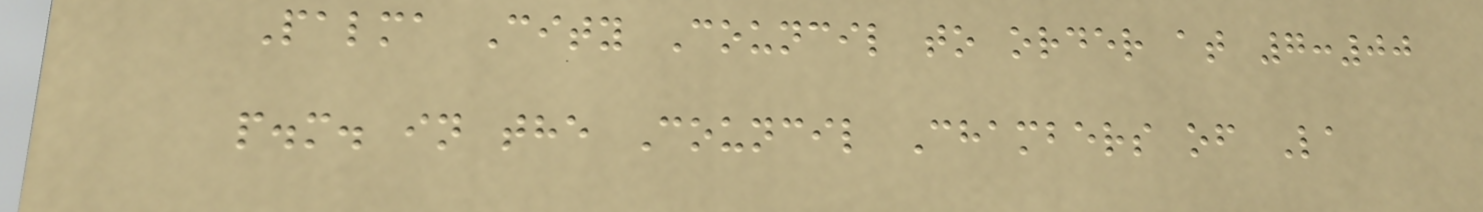Palma City Council to order at 7:00
p.m. in the Council Chambers of La
